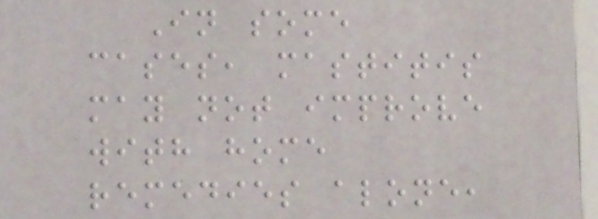In some
cases, mastitis
may not improve
with home
remedies alone,
